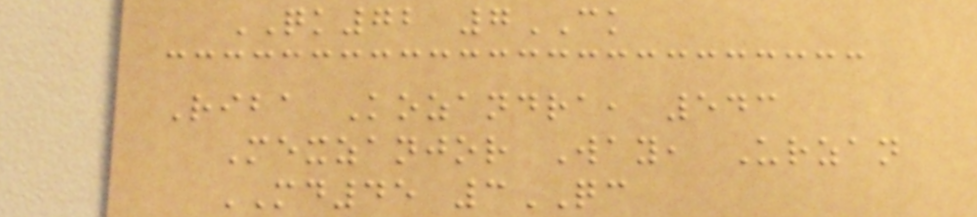QK72 7CK
Riba Kozandra, 543
Mexzanjor Way, Urzan
MD45 3QC
